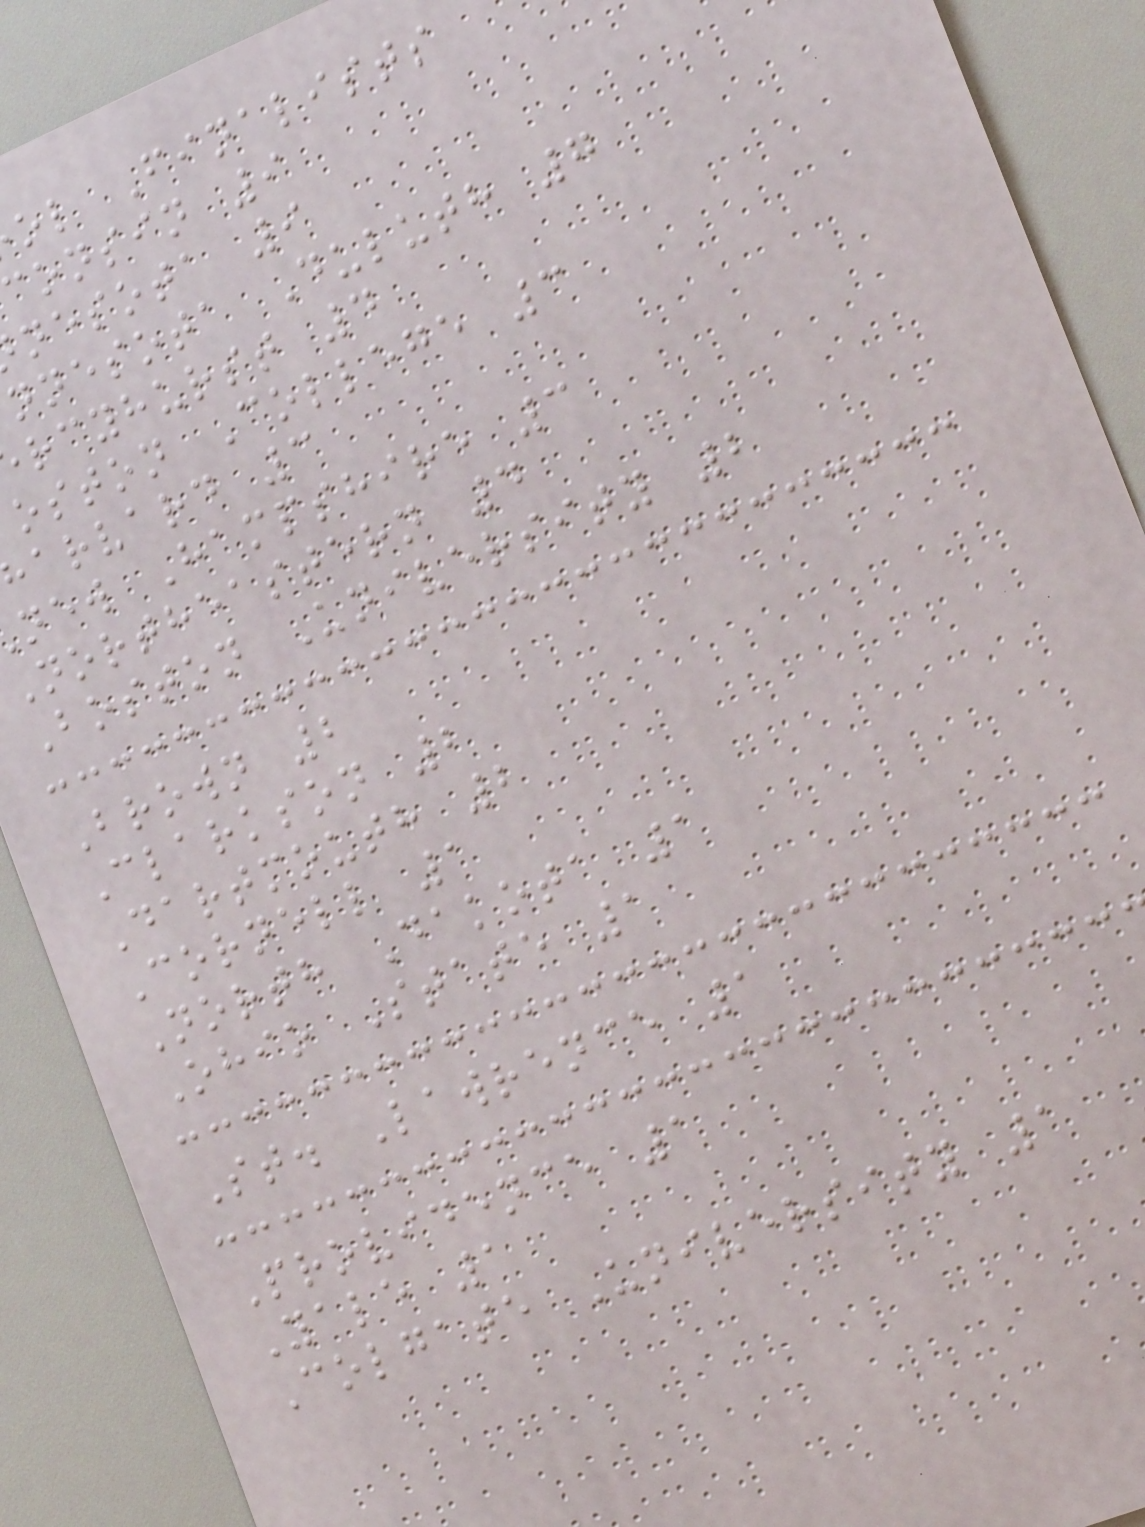ol Finalists
consin 9
nesota 9
nnesota Duluth 7
rcyhurst 4
oston College 3
arvard 3
new Hampshire 3
Northeastern 4
Boston University 2
Brown 2
Clarkson 2
Dartmouth 2
Cornell 1
North Dakota 1
Ohio State 1
St. Lawrence 1
Providence 1
Yale 1
Colgate University 1
